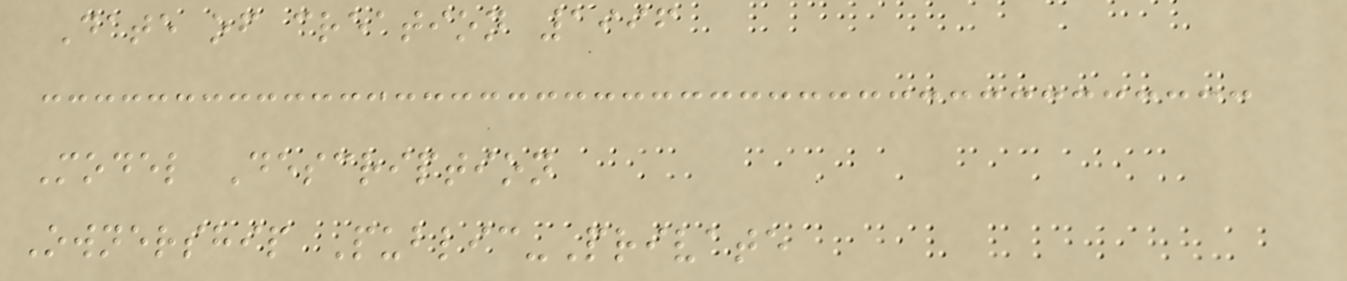Date of creation 1996
Model Description
Ownership Public-Private
